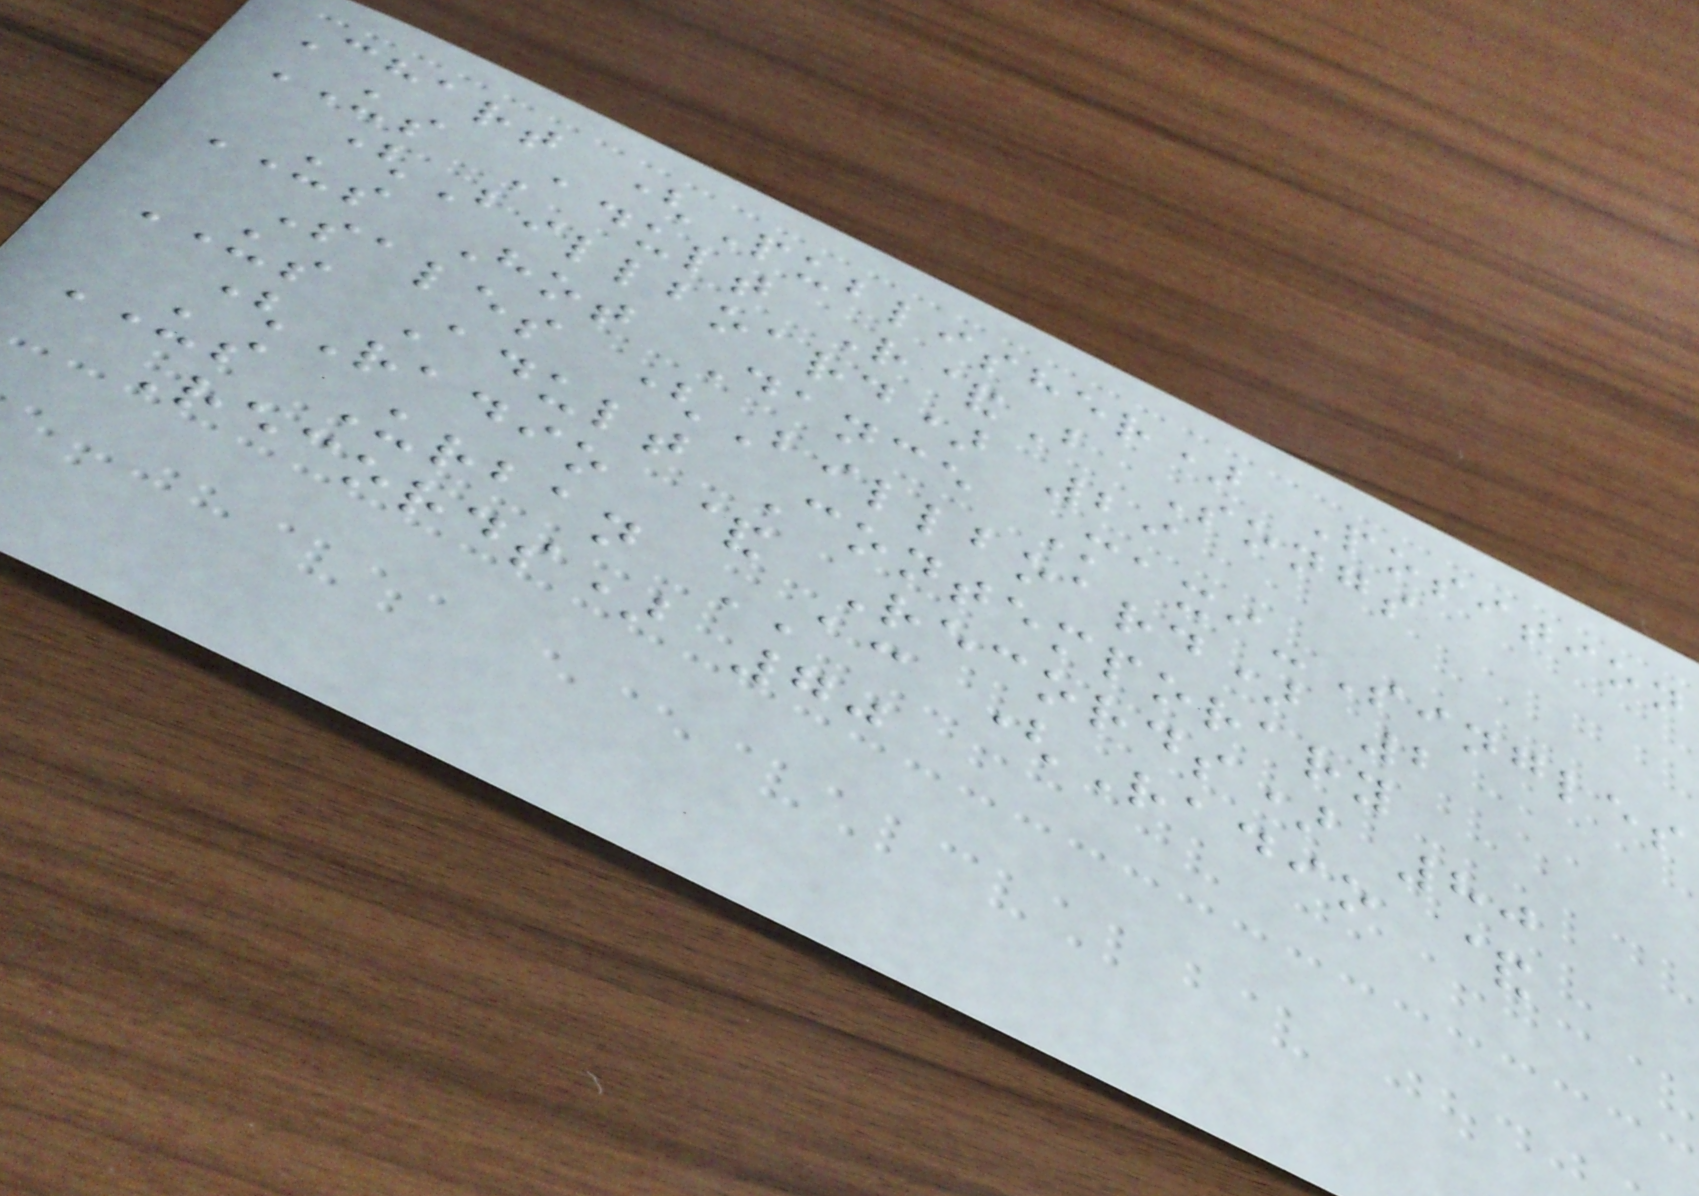Chart (Publisher) Position
US Adult R&B Songs
(Billboard) 29
US Hot Dance Maxi-Singles
Sales (Billboard) 2
US Adult Contemporary
(Radio & Records) 80
US Urban AC (Radio &
Records) 70
